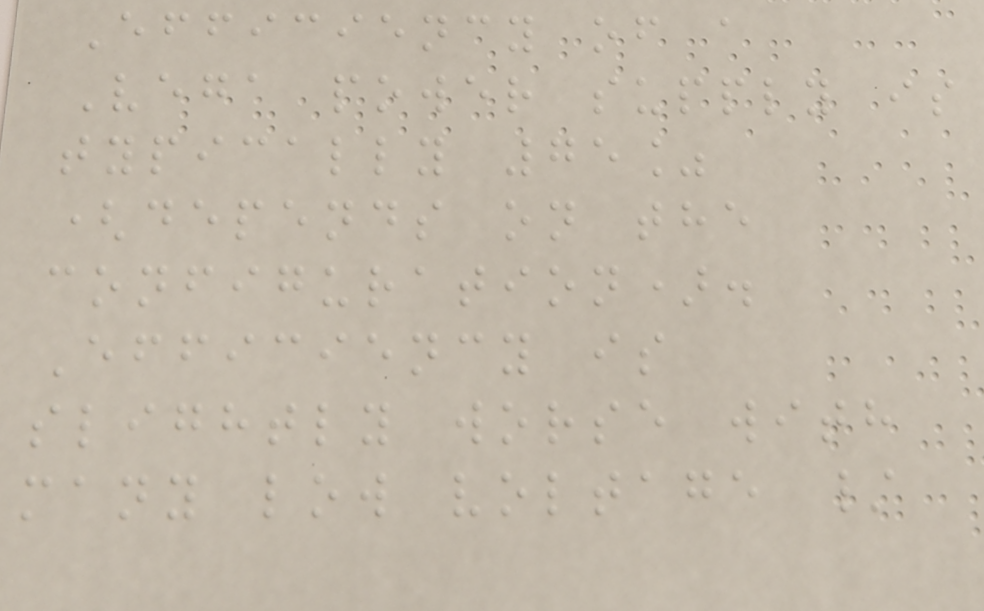Efficiency of a
Vega power supply is
typically 75%
(depends on the
configuration).
Efficiency is
slightly worse with
many low voltage /
